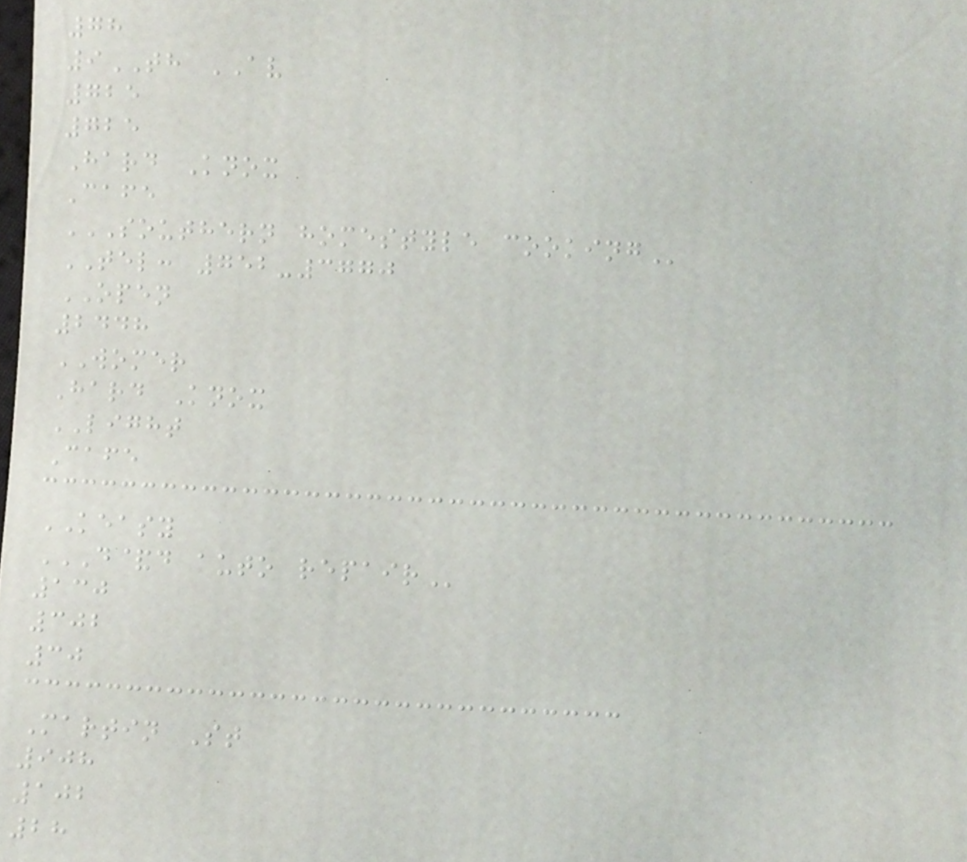78
9TH AV
725
725
Hard Knox
Cafe
SOUTHERN HOMESTYLE COOKING
TEL: 752-3770
OPEN
2448
WOMER
Hard Knox
LIGHT
Cafe
KEASY
D&D AUTO REPAIR
130
302
30
Martin St
908
102
28
